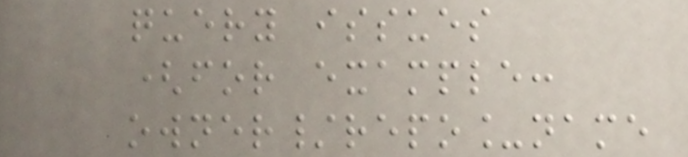query issues
(for example:
owner/repo_name
